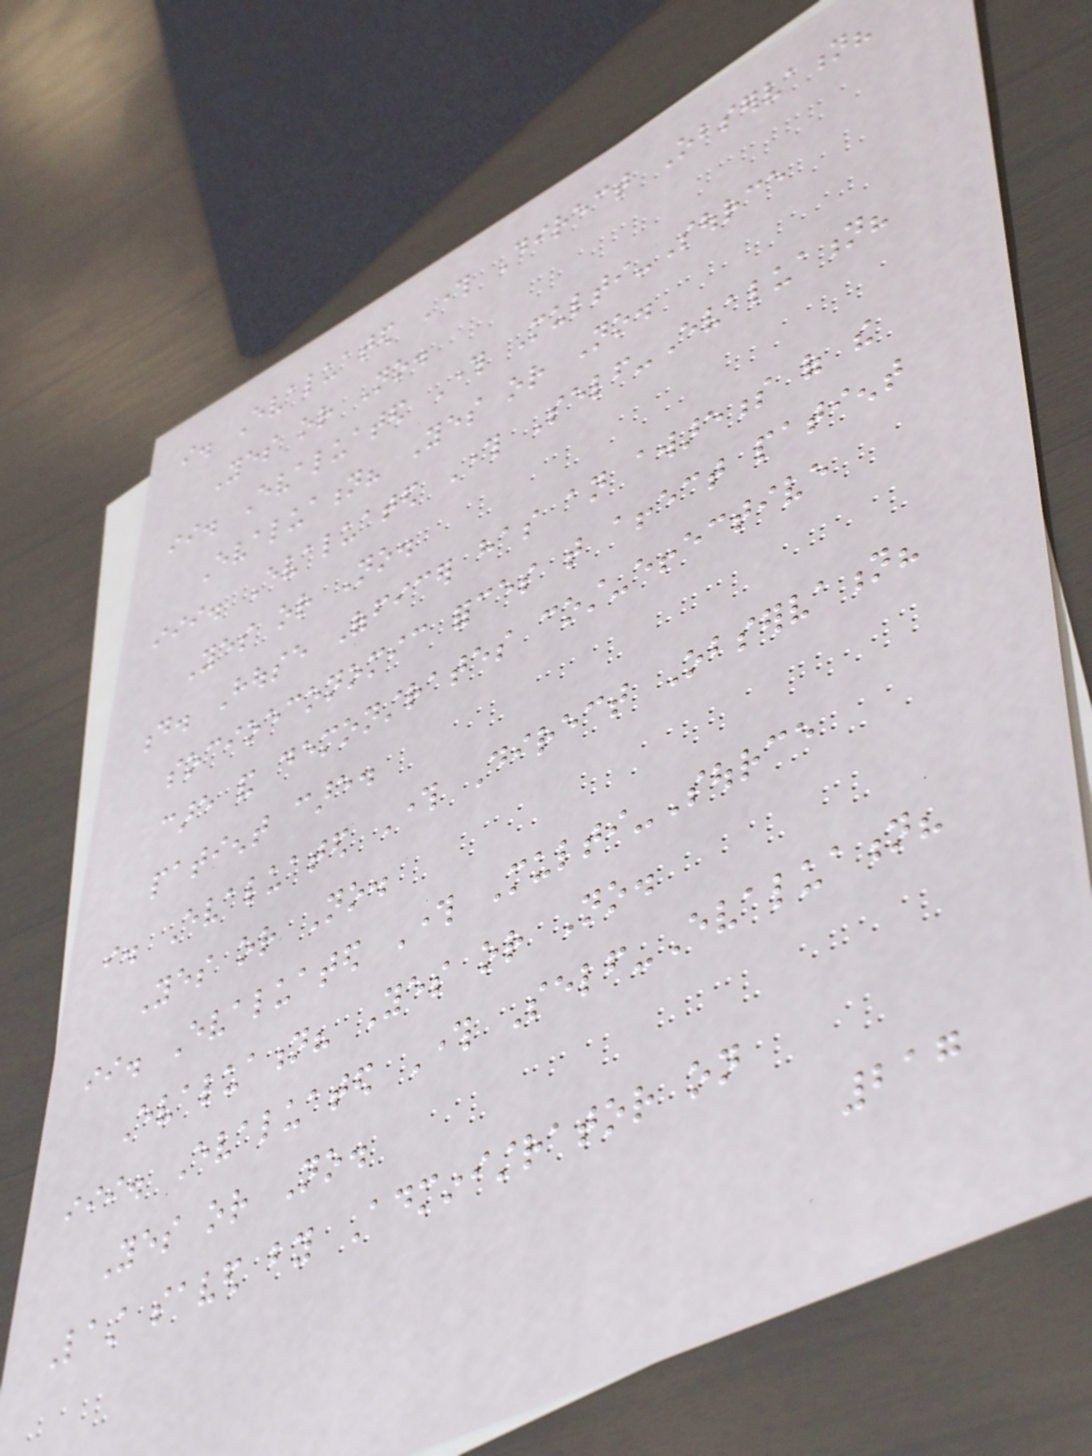i. Evaluated Through Direct Observation?
Yes or No.
ii. Evaluated Through Multi-Source
Evaluation? Yes or No.
iii. Evaluated Through Self-Evaluation?
Yes or No.
d. House Officer has an awareness of the
socioeconomic forces that affect patient
care and demonstrates cost-effective
patient care.
i. Evaluated Through Direct Observation?
Yes or No.
ii. Evaluated Through Multi-Source
Evaluation? Yes or No.
iii. Evaluated Through Self-Evaluation?
Yes or No.
Last saved by Administrator on
217
